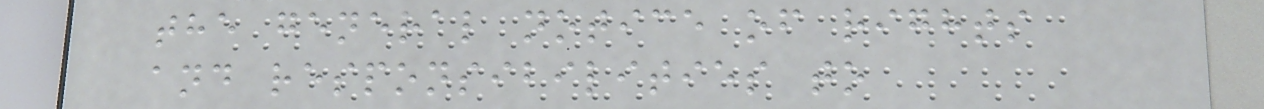the general notice of rights
and responsibilities to
